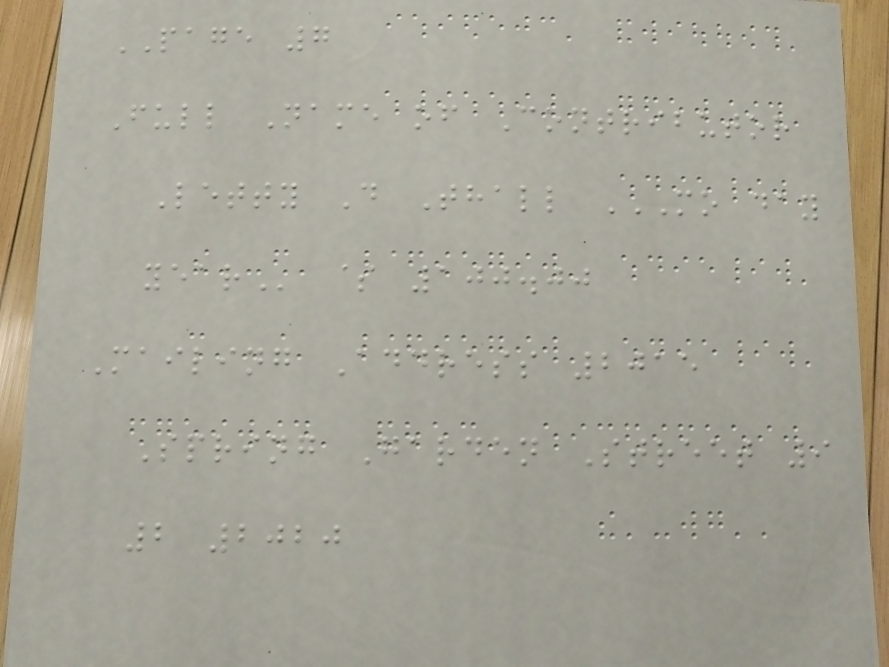PAGE 7
Full Name of Contributor
Letty D Thall MO DAY
YEAR $ 100.00
Mailing Address 2015
Spring Garden Street 9
2 2020
